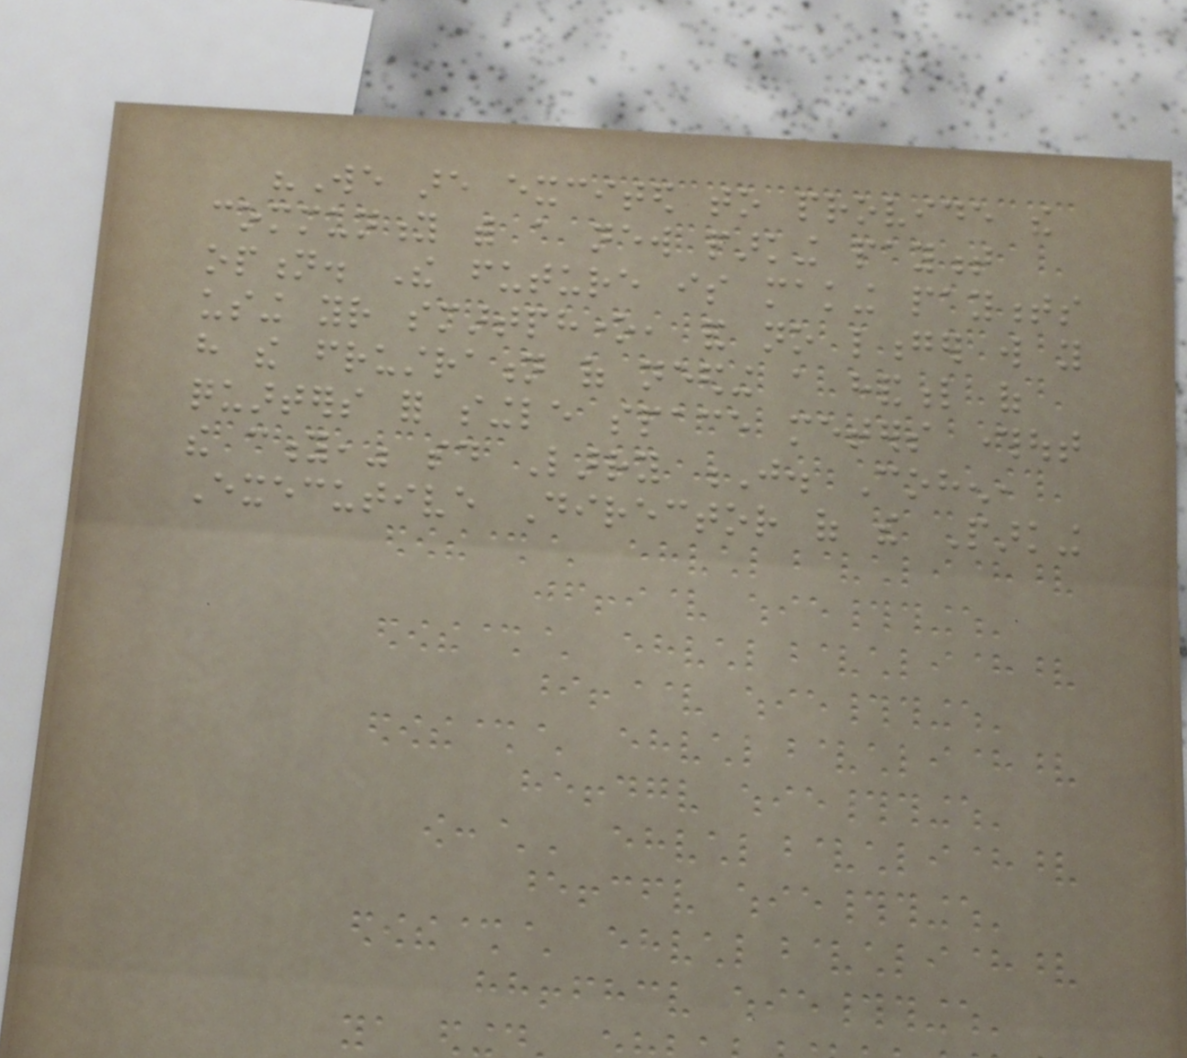"We are excited to provide the
community with a new parking payment
option. The future is making payments
using your smartphone, and no longer will you
have the frustration of needing a handful of
quarters for single space meters throughout
the city," said Larry J. Cohen,
Executive Director of the Parking
